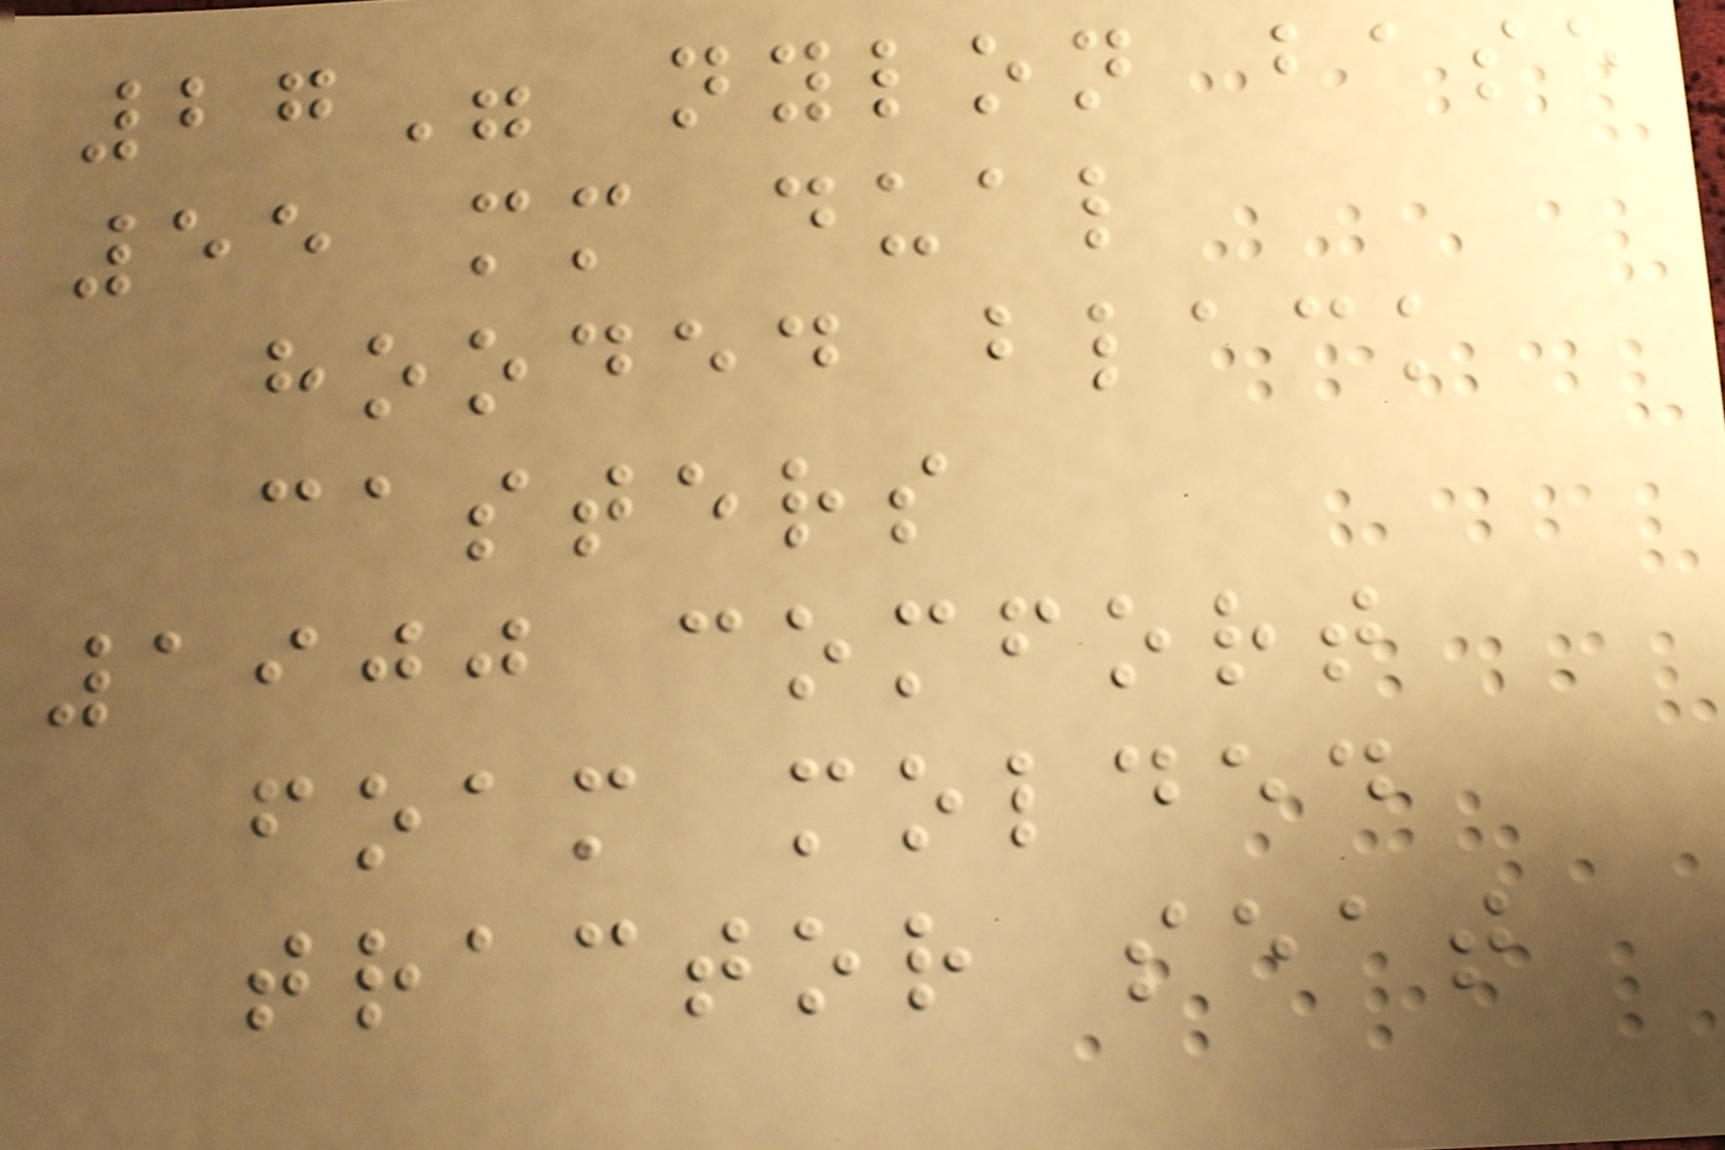27" nylon base
55 mm dual
hooded black
casters
1900 comfort
foam molded
tractor seat
